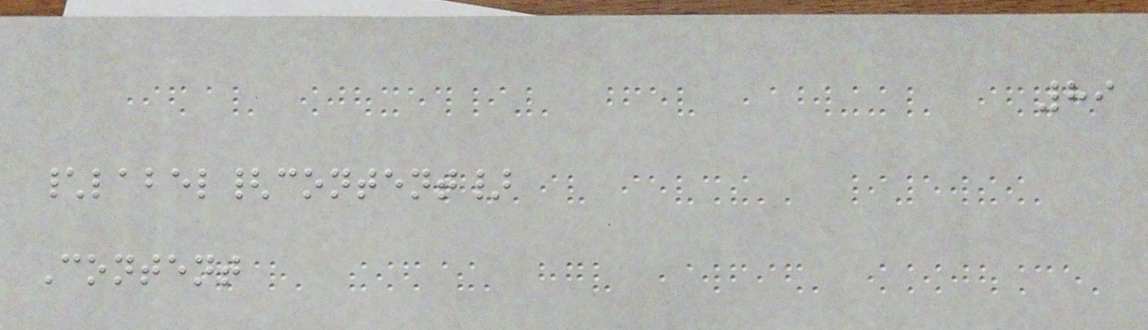89
\label{content}
Content
